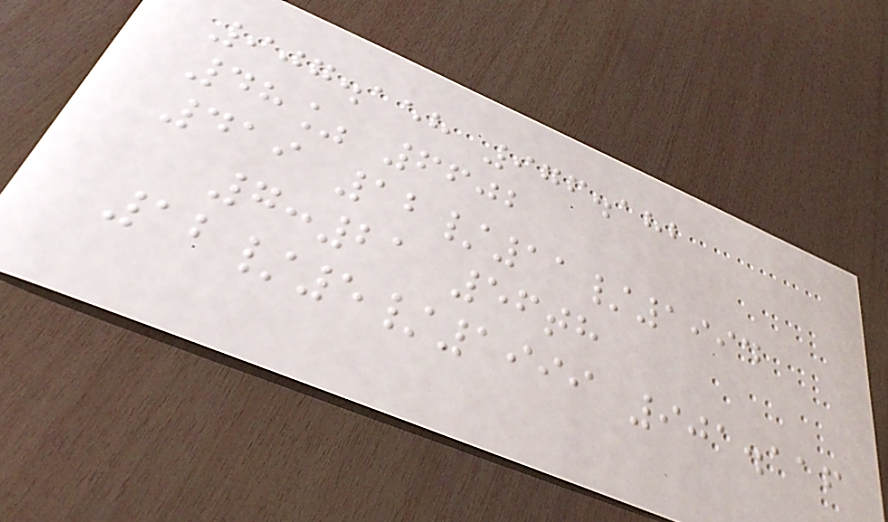907.158 976.182
48% 6602
419 12/11/1994
7:21 56th
12/5/1999 901.116
